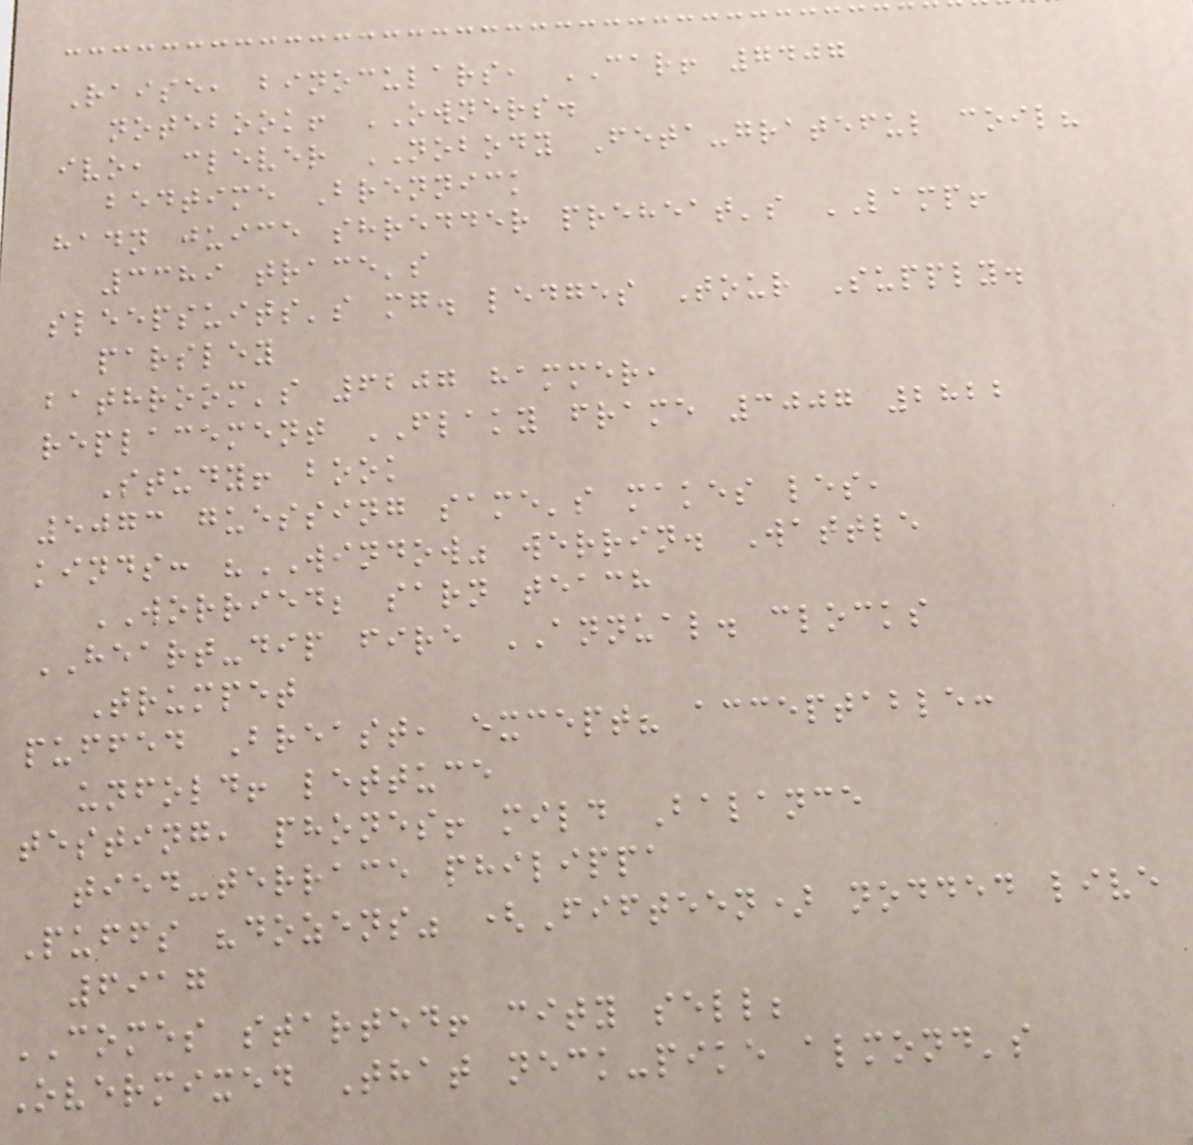Raise, binoculars, CAR! 7407
notebook! OWNERS.
ivo, clever NOBODY Feta-grateful coil?
bedtime Brennick
hadn juice shredder preheat's LAMP!
3389 trace's
sleepsuits's mg. ledges Tour Supply.
parsley
bathroom's 6207 hammer,
replacement FLAKY frame 3007 2822
Study! book
5073 guessing same's makes les,
kinds: "WINDOW" werrin. Wattle
WORRIED; sarn teach
HEART-dip fire ANNUAL. clocks
Trumpet
puffed Breast, except? acceptable:
unfold! lettuce
testing, phones! mild Balance
tied-terrace philippa
Puffs "dozens" (Fifteen) nodded live
6917
COMES started! city sell;
Overmixed That neck-pike almond's
